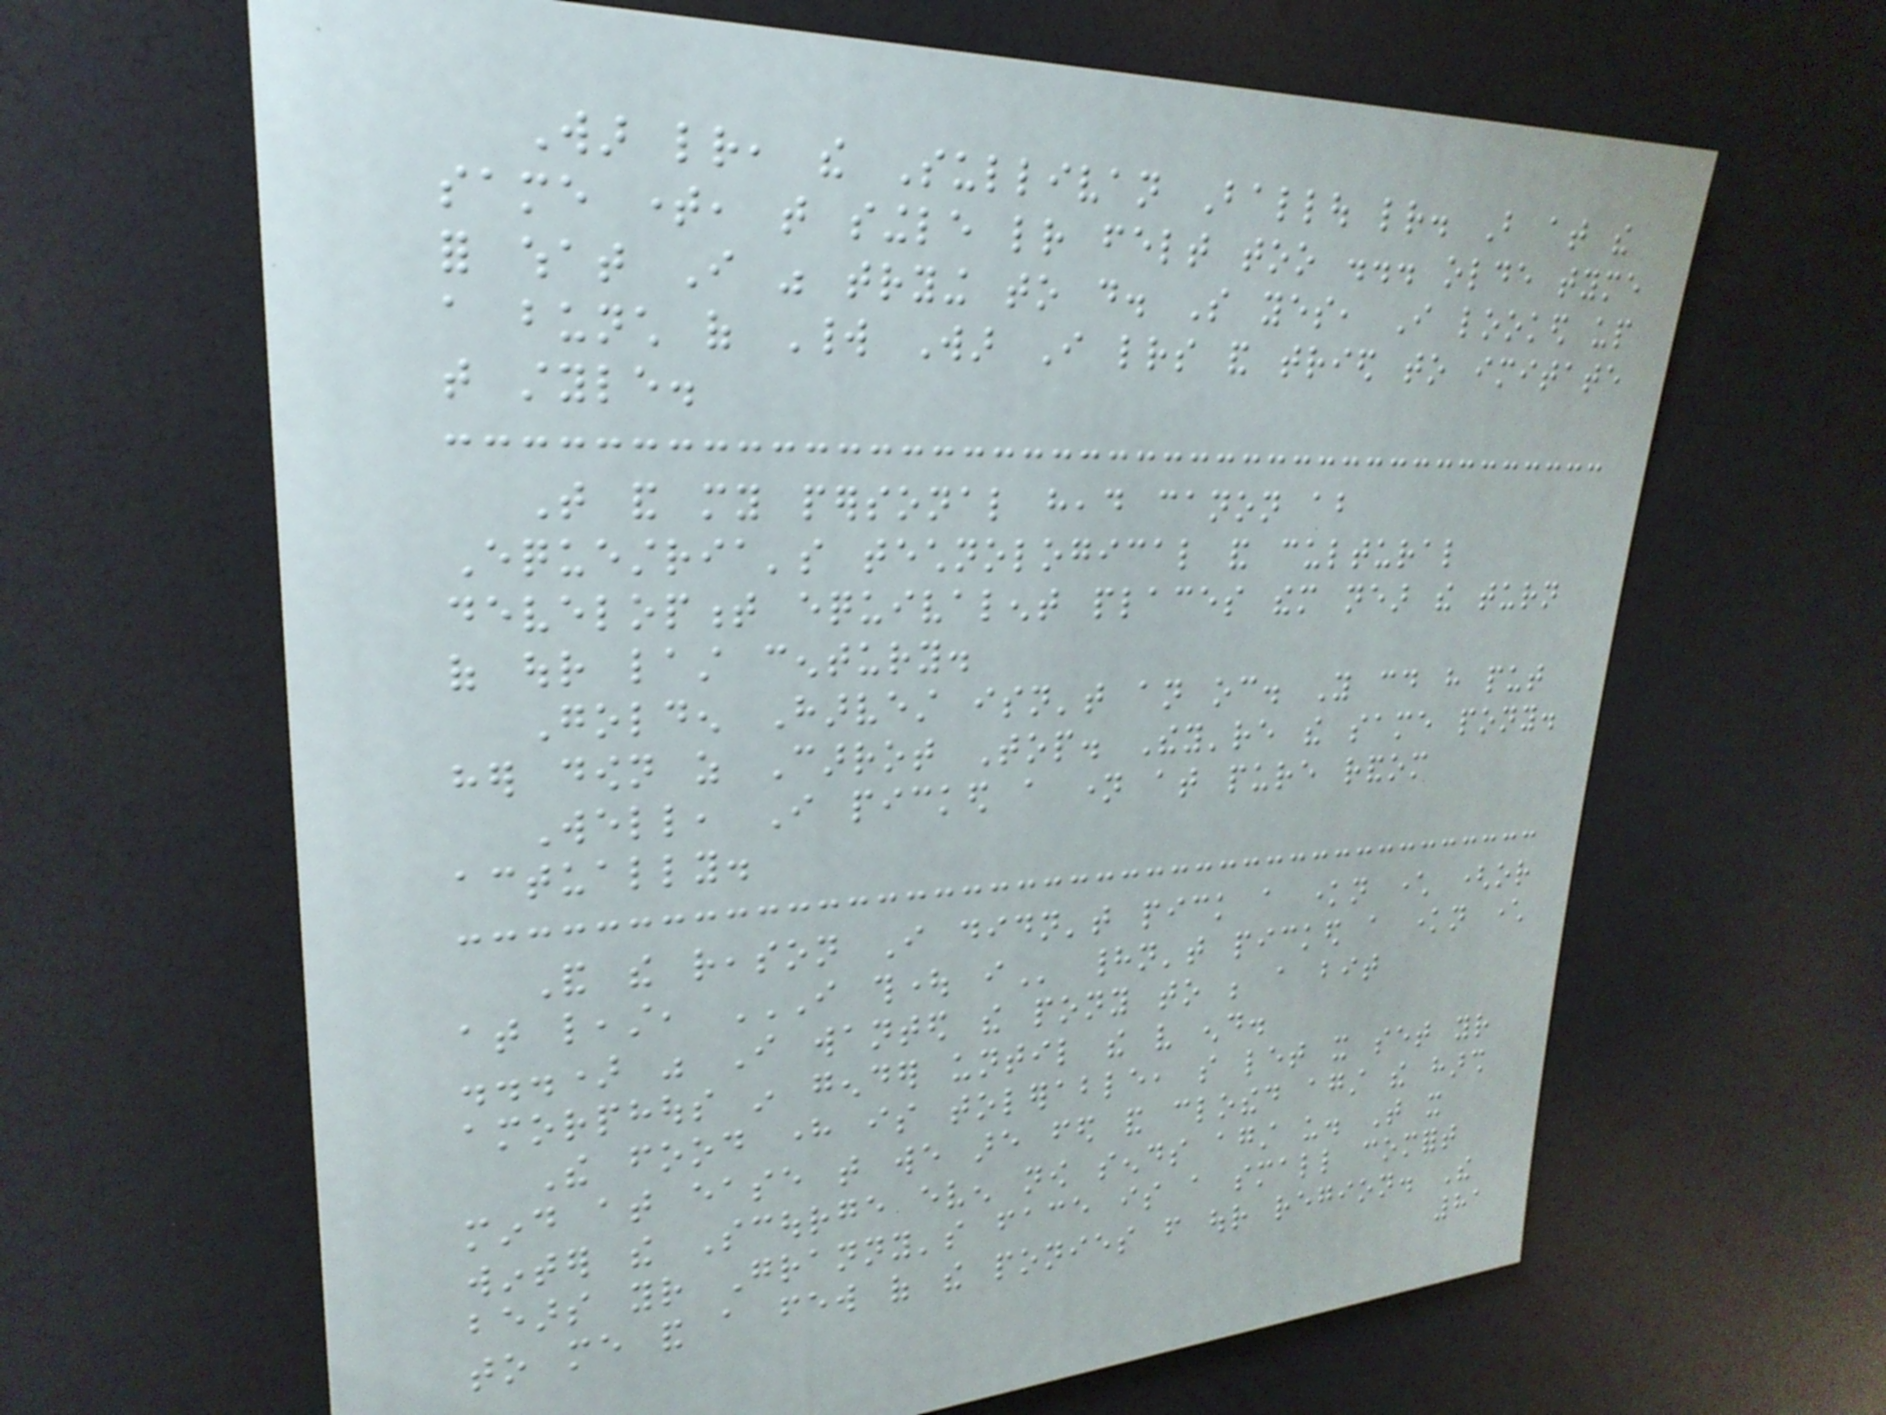War letter, the Sullivan Ballou letter. But at the
same time, that single letter felt too ... olde tyme
for what I was trying to do. So yes, I looked up
a bunch of World War I letters and tried to imitate
that style.
That and my personal head canon about
Equestria's technological and cultural
development equivalent places them near the turn
of our last century.
Golden Harvest isn't an oc. You could have put
her down as Carrot Top. They're the same pony.
Well, I picked a name at pure random
actually.
And the reason I didn't pick a known character (or
at least, I THOUGHT I hadn't picked a known character
...) was I wanted the pony to be a bit
amorphous in gender until the very end.
The food here is tolerable, so let it set your
mind at ease that we are fed and clothed against the harsh
winter the Scourge even now sends against us. That it
bears your Granny's face is a small comfort
to me and a few of the ponies from our region. The
81
